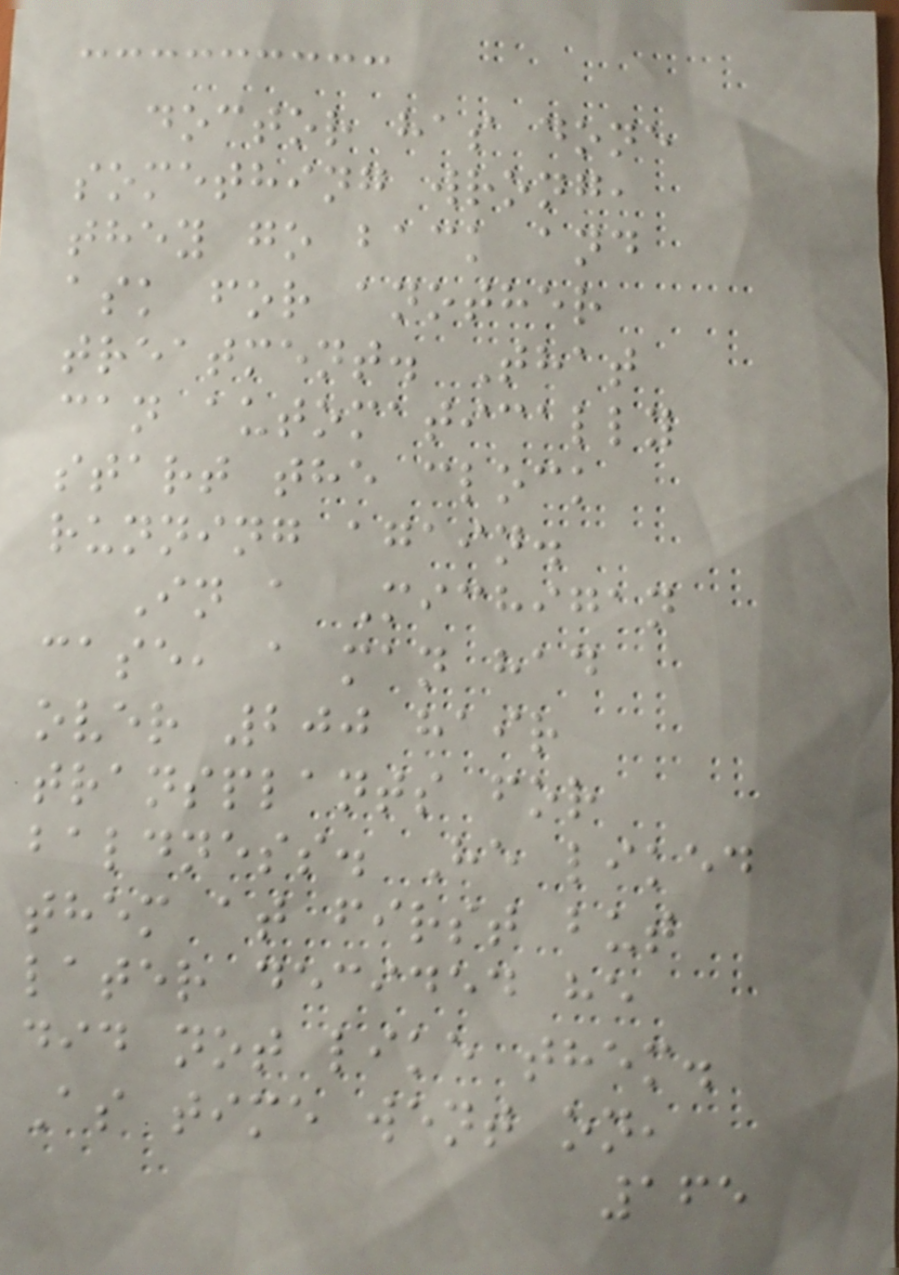doctor has done
something wrong,
they go back and
ask for another
treatment. That
can automatically
start the clock
running again.
In a Michigan
case, a man had
over 200 hair
transplants for
baldness. He liked
them at first but
later decided he
did not like them.
As time went on,
165
